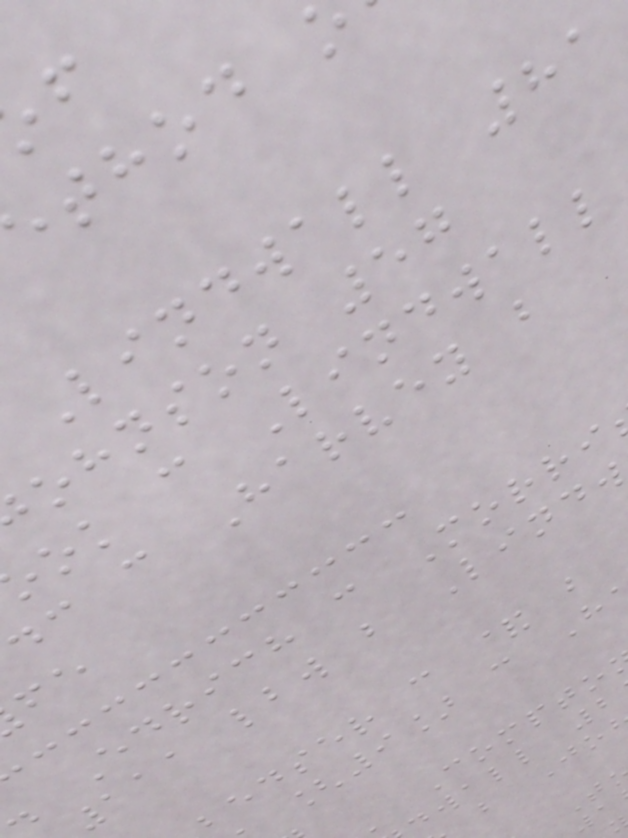Lindwall 81
ohnson 57
ok c Lindwall
dc c Harvey b
Edrich c Morri
111 lbw b Lindw
bedser c & b
[9] c H
Compto
dwall 2
